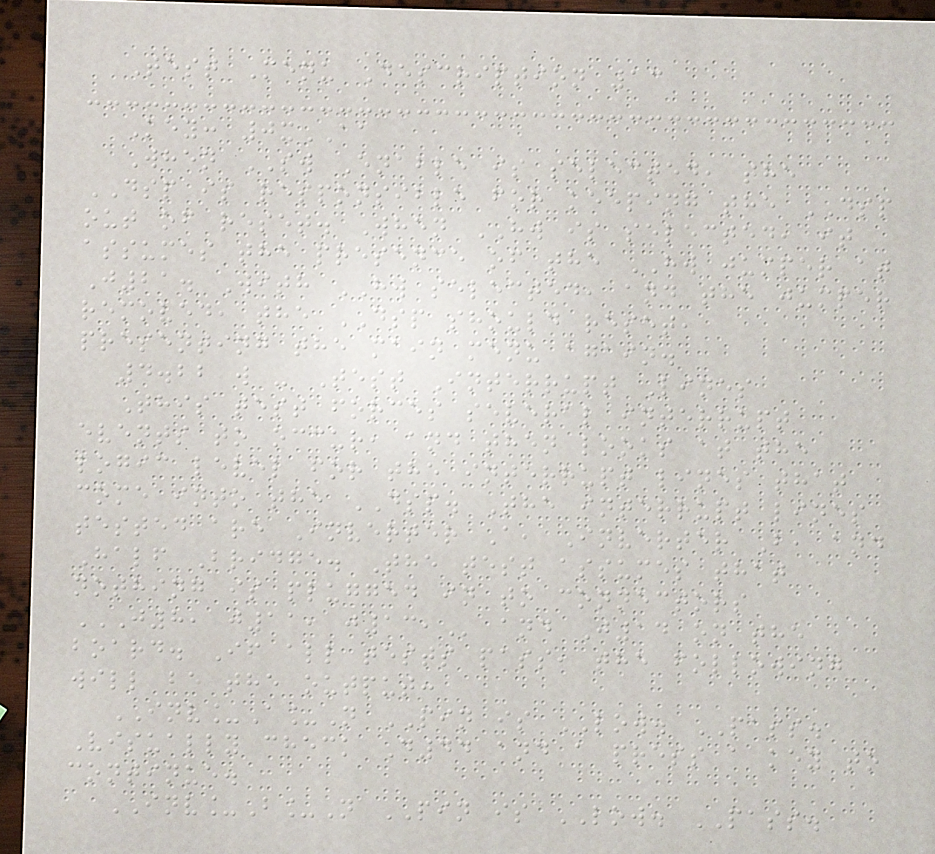Test Menu Description 13
Key: 0xAA
When SW Enable is selected, the
DSP is responsible for keeping the DSP
out of reset. When HW is selected, it
assumes the presence of the HW jumper at
J21. With HW selected, and the jumper
removed, the DSP should reset,
presenting the main menu again.
4.22 w - Test Interrupt Lines
This test forces several interrupt
events to occur, and then looks at the
logic level for the interrupt lines that
come into the DSP. The interrupt lines
tested are Inverter A, Inverter B, and
Half Bridge. The test assumes that
nothing is plugged in to connectors
J8, J11, J13, and J14 on the
board. If all tests pass, the following
will be the output:
INV_A_N PIN is LOW. PASS.
Visually check D44 and a press a key to
continue.
INV_B_N PIN is LOW. PASS.
